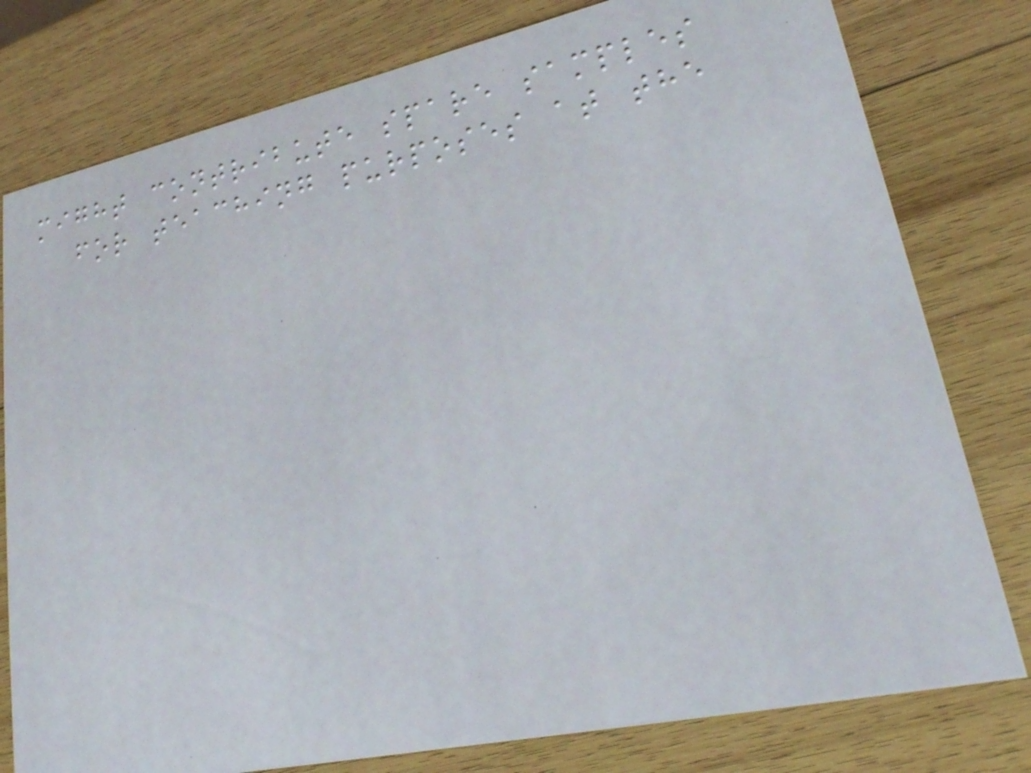might contribute spare samples
for teaching purposes at the
